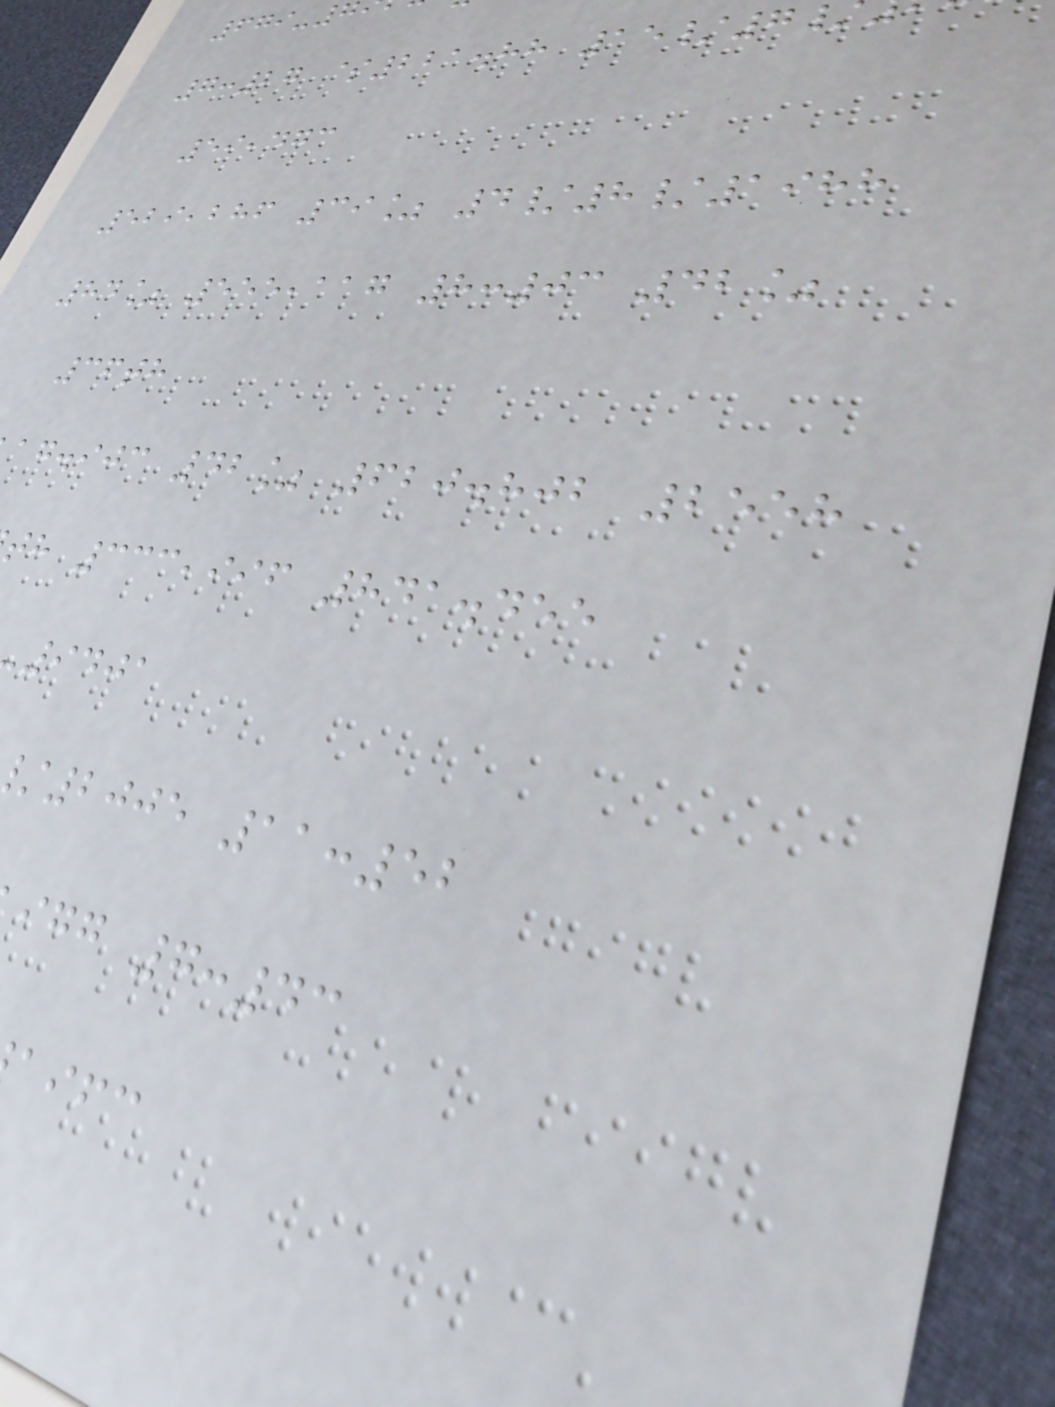679-7
7:27 $221.88 15/7
59,473
529,286 39% 4/8/1988
84% 555,117 8:03 42%
36th
ag.ijc 42% 620.802 2558
th 333,996 841.455
9401
2005 11:52
igg 7:43
aifc
